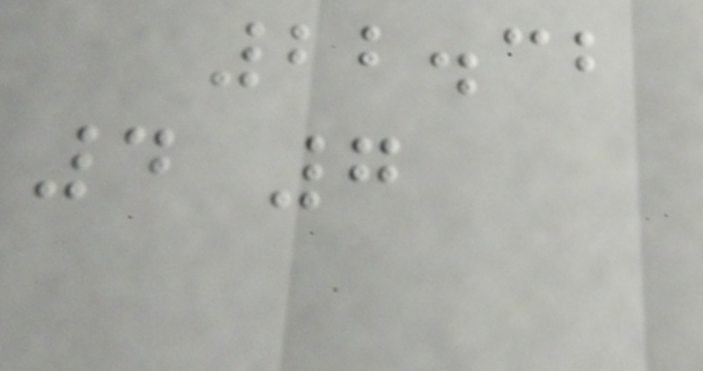22.32
4 7
